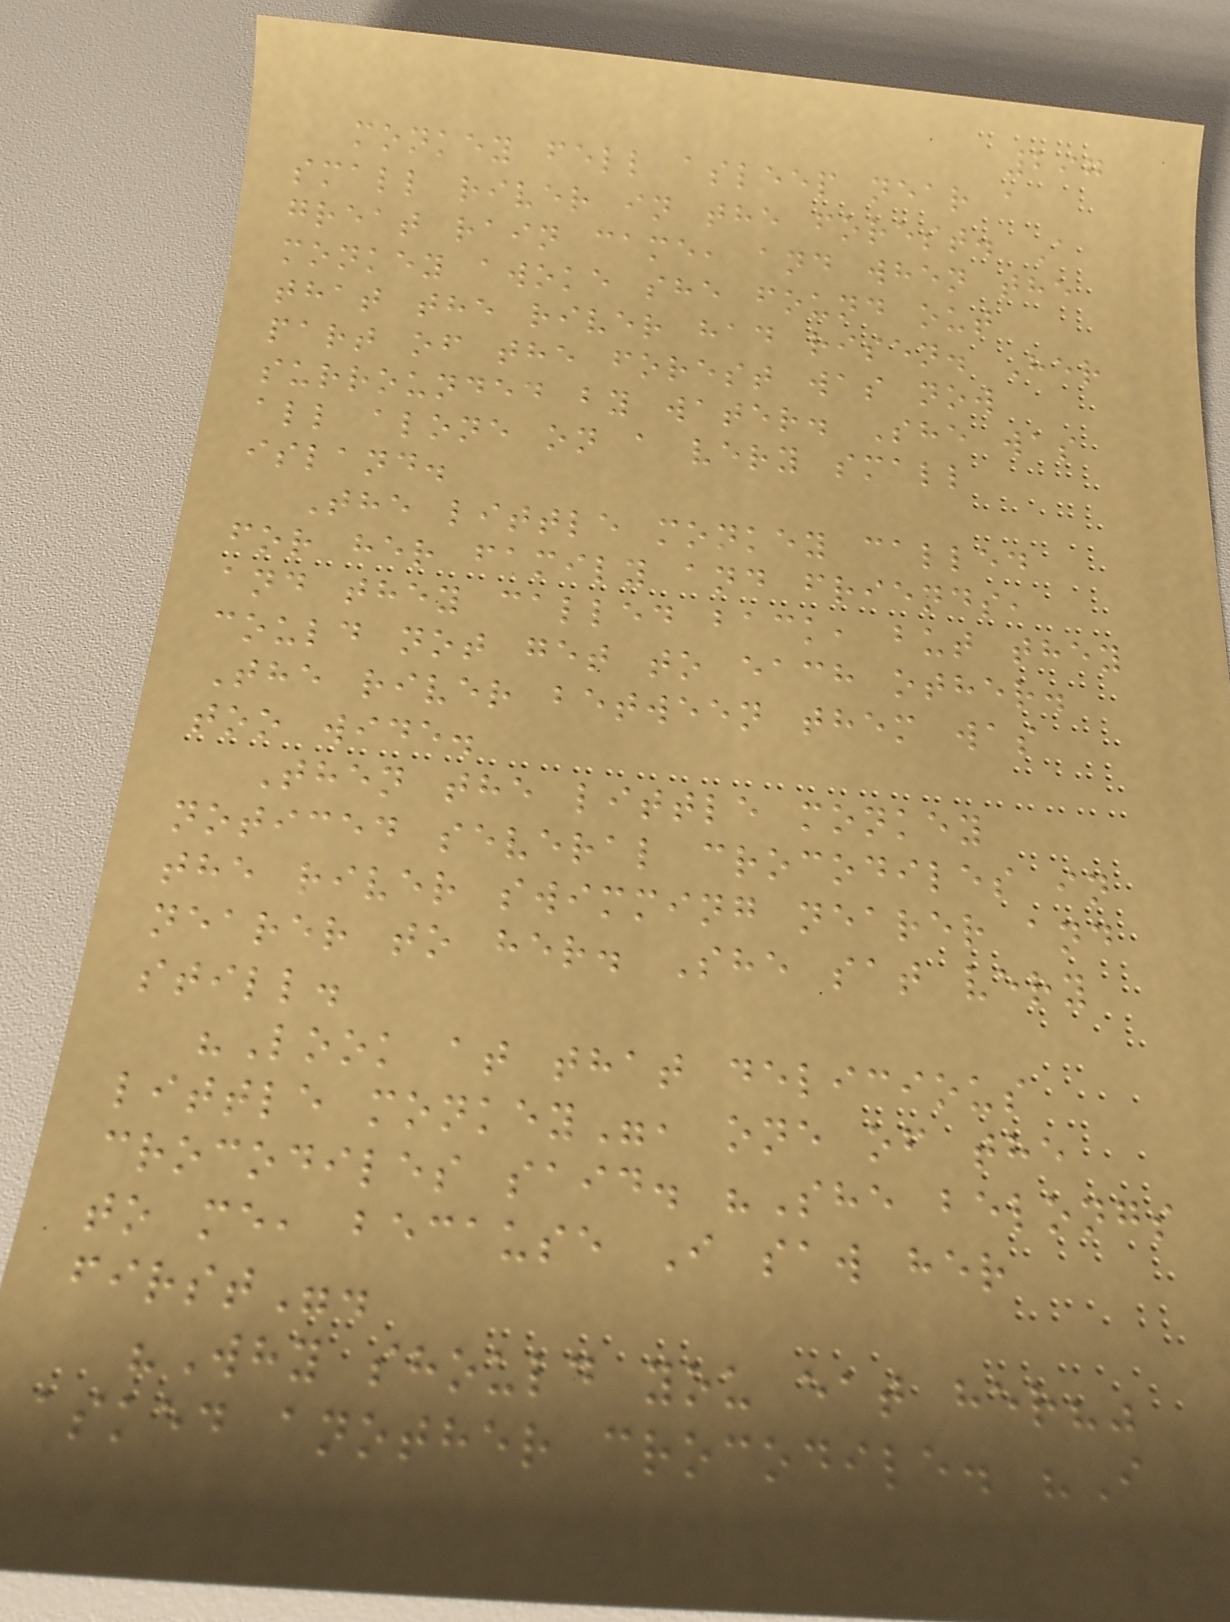297
monkey fell asleep near a
small river in the forest. A
great rain came, and when the
monkey awoke she found out
that the river had risen. Her
part of the forest was now
surrounded by water. She was
all alone on a very small
island.
The little monkey called
for her family and friends,
and they called back, but they
could not get to each other.
The river between them was
too wide.
Then the little monkey
noticed several crocodiles in
the river swimming nearer and
nearer to her. She sat very
still.
"Look at that delicious
little monkey", one of the
crocodiles said. "She belongs
to me, because I saw her
first".
"Why should you eat her?"
asked another crocodile. "I
